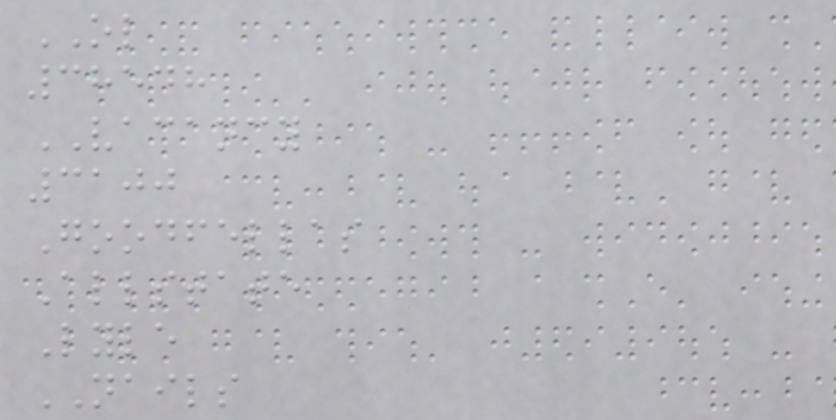OL
38548
VACANCY
3100
Goodfellas
Allstate
Lyle
NAILS
